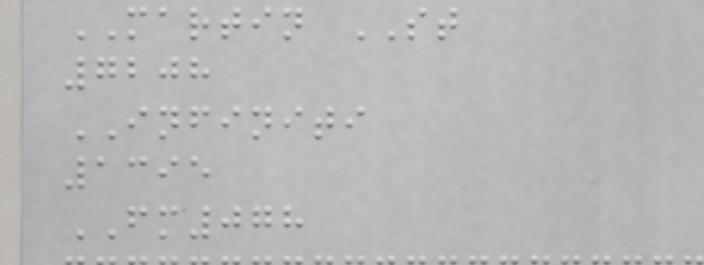MARTIN ST
7208
INFINITI
1395
FM078
